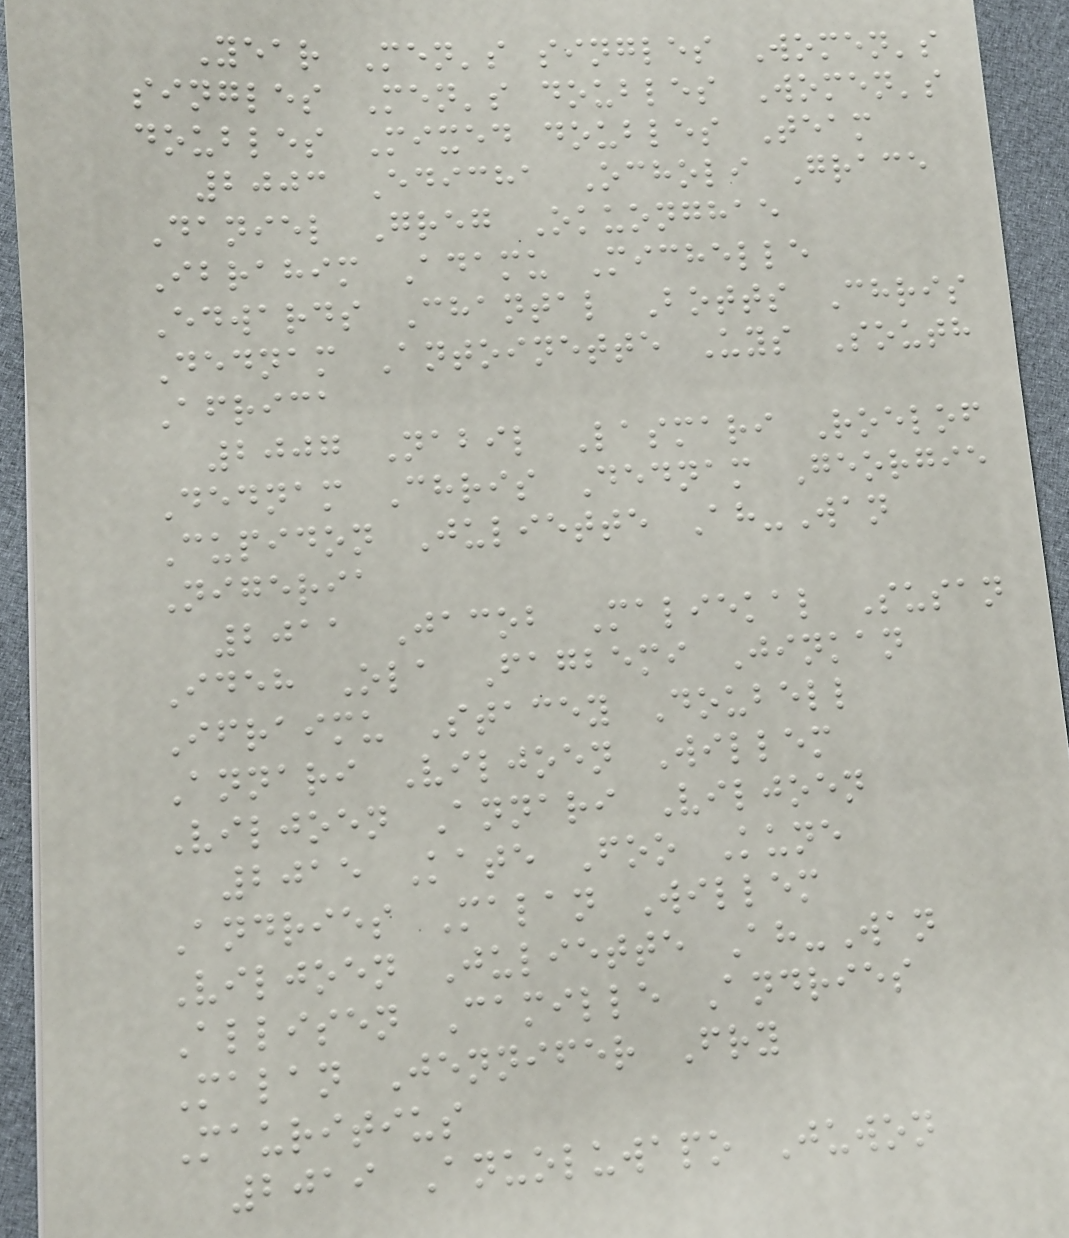Year Men's singles Women's
singles Men's doubles Women's
doubles Mixed doubles Team
2003 Edicha Ocholi Grace
Daniel Greg Okuonghae
Ibrahim Adamu Michelle
Edwards Chantal Botts Chris
Dednam Antoinette Uys South
Africa
2007 Nabil Lasmari Roelof
Dednam Chris Dednam Georgie
Cupidon Juliette Ah-Wan
Nigeria
2011 Jacob Maliekal Susan
Ideh Ola Fagbemi Jinkan
Ifraimu Stacey Doubell
Annari Viljoen Willem
Viljoen Annari Viljoen
2015 Kate Foo Kune
Andries Malan Willem
Viljoen Juliette Ah-Wan
Allisen Camille Andries
Malan Jennifer Fry
Mauritius
2019 Anuoluwapo Juwon
